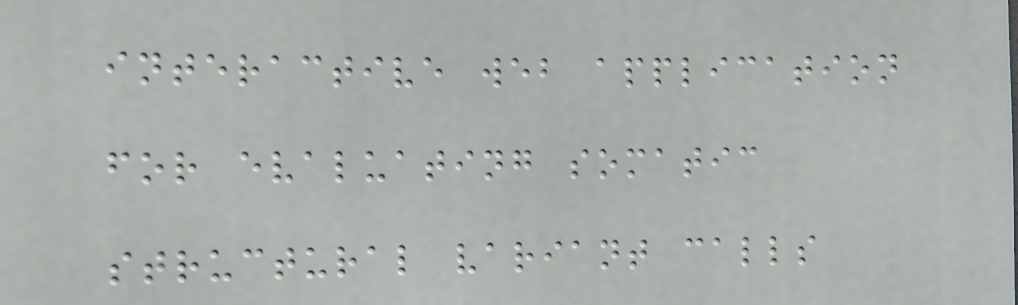interactive web application
for evaluating somatic
structural variant calls
